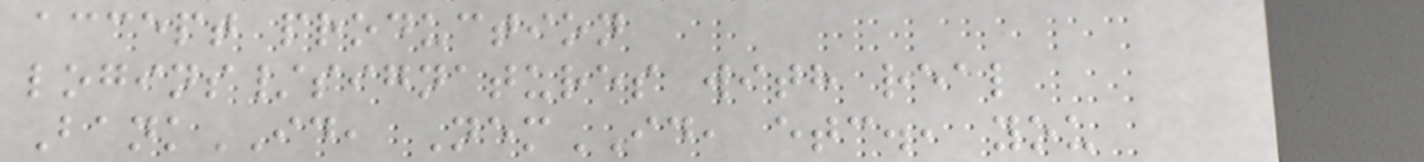accept production
logins/signatures with real
BankID, NemID, etc., you
